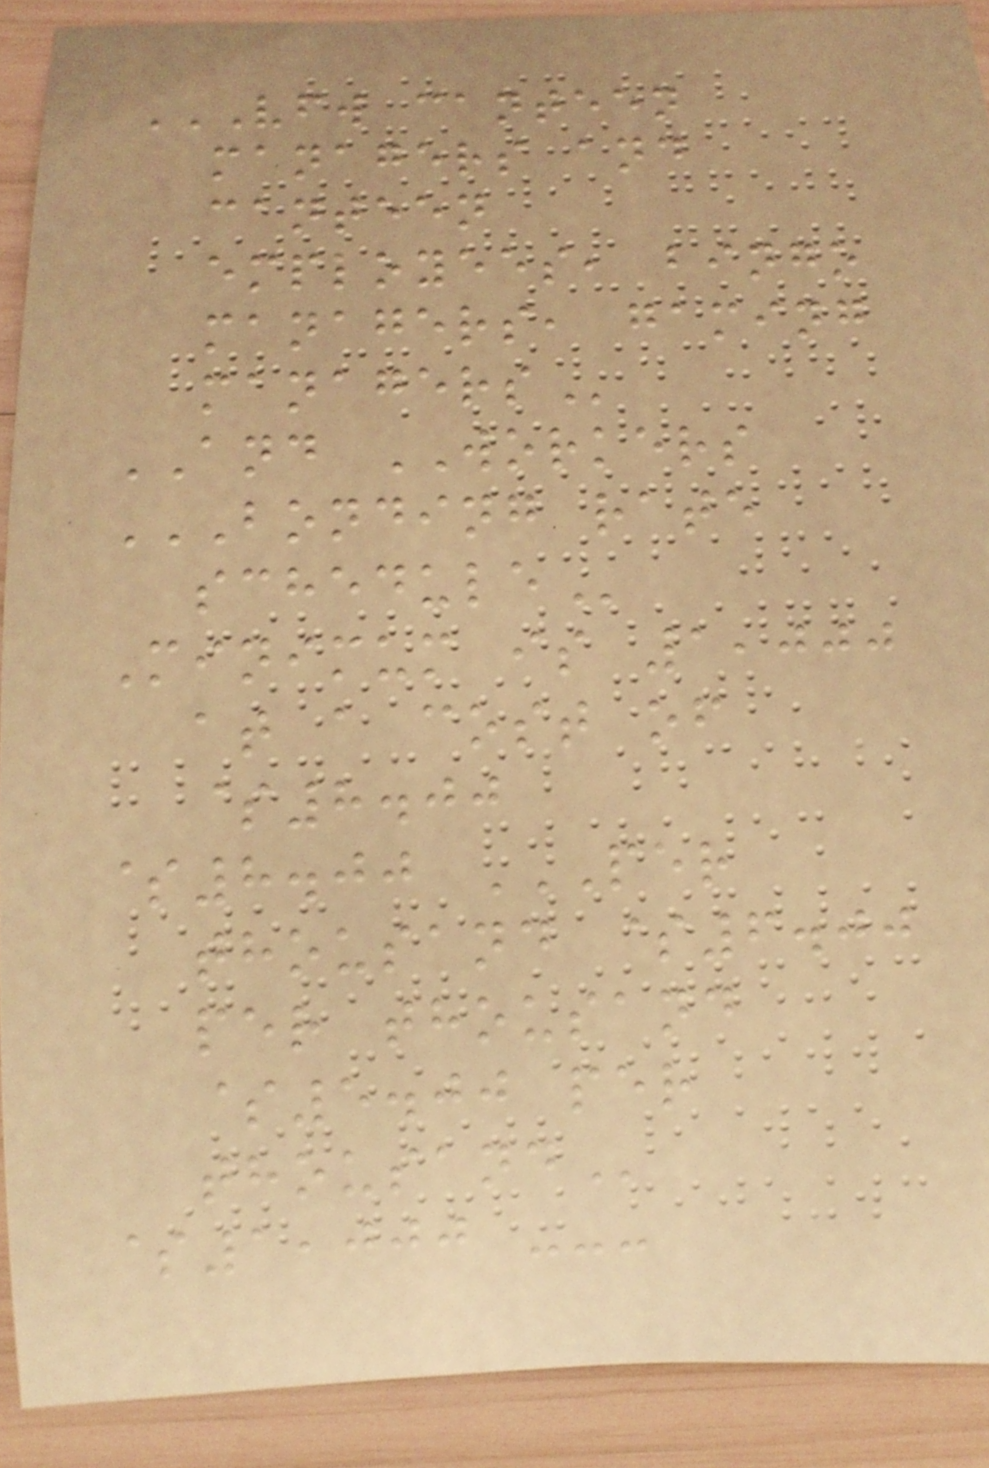VFW CANTEEN
MANAGERS AND
CANTEEN
EMPLOYEES, BINGO
MANAGERS, GAMING
MANAGERS
AND WORKERS
BONDING RATE
SCHEDULE
Minimum is 1,000
at a cost of
$8.00
$8.00 PER
THOUSAND $6.00
PER THOUSAND
$5.00 PER
THOUSAND
$1,000 ---
